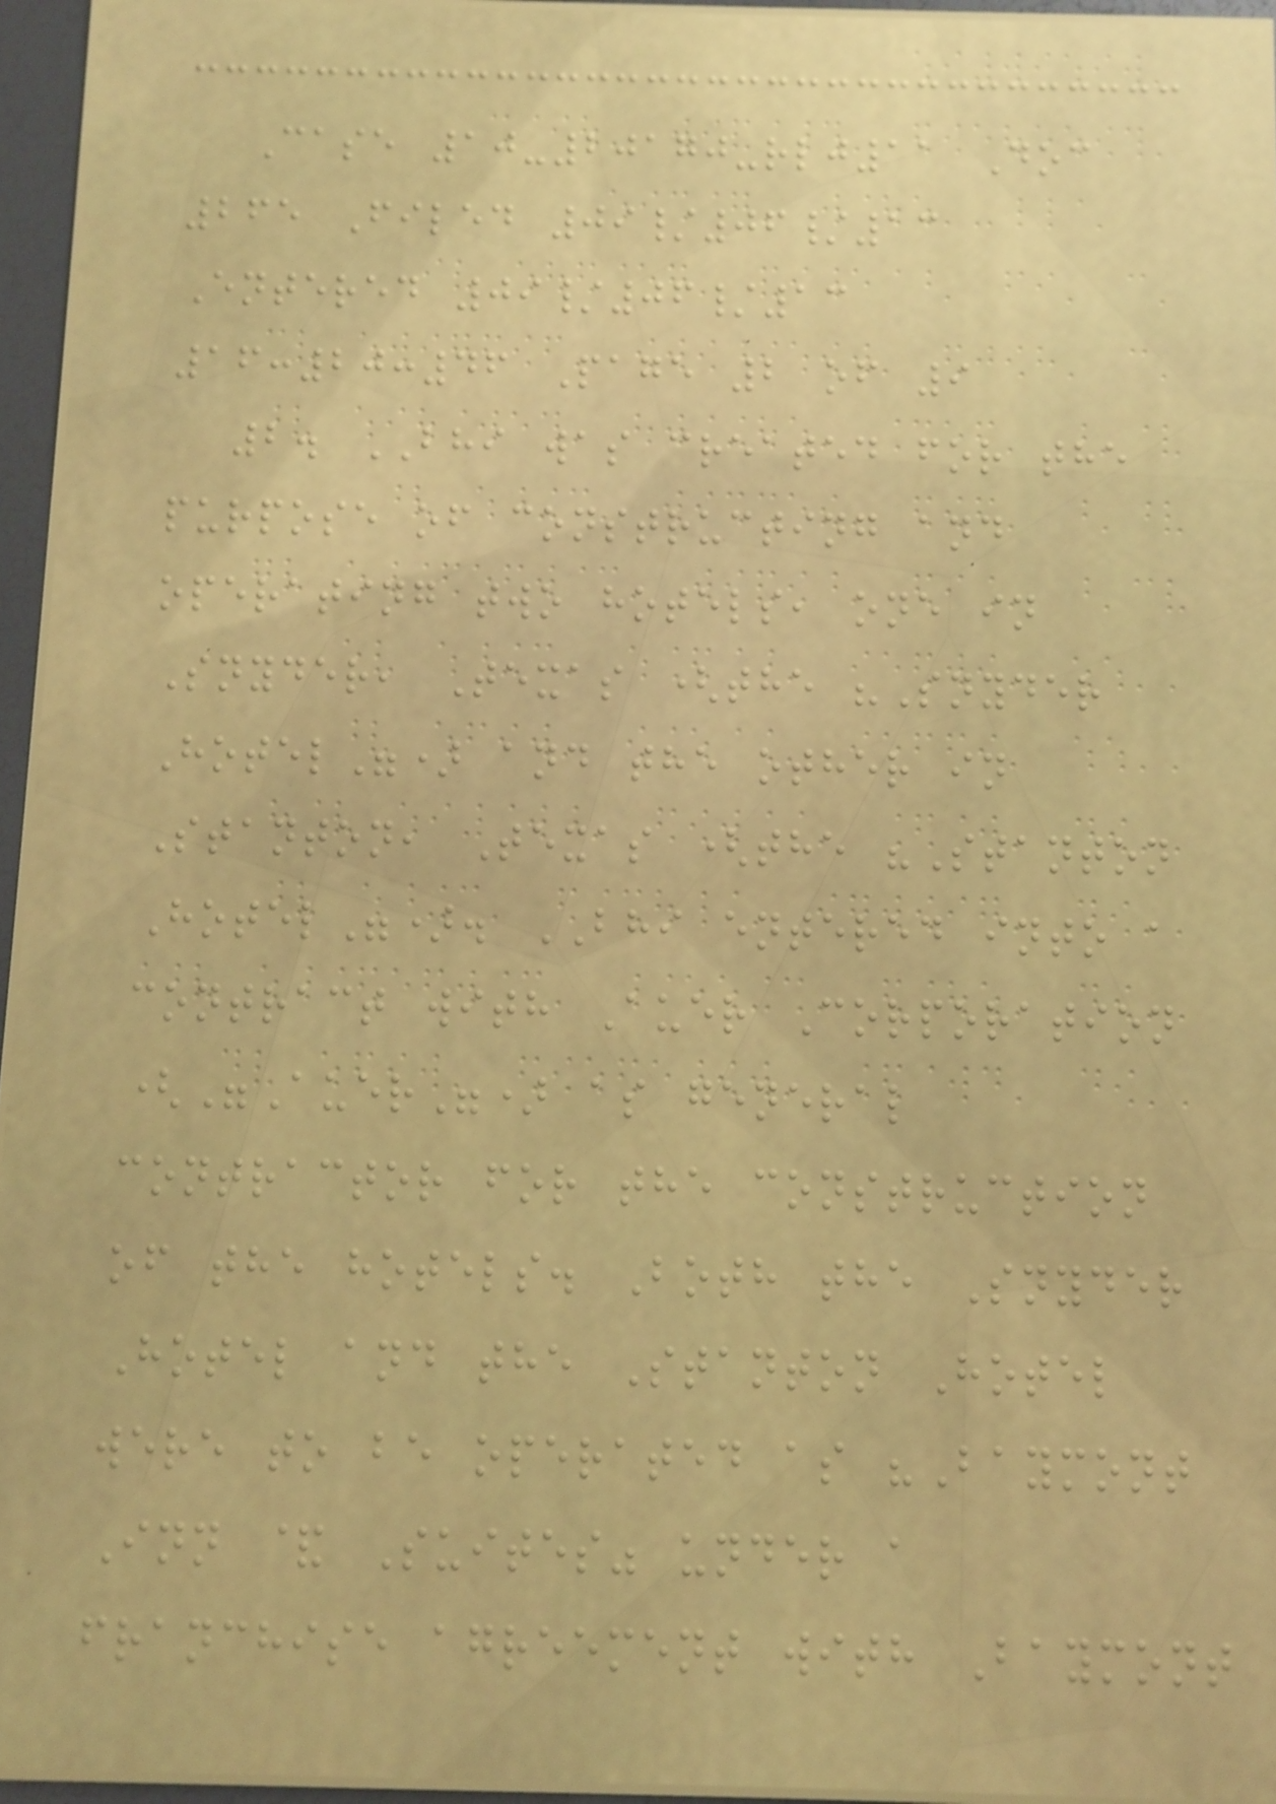Case 10-20170-rlj11 Doc
265 Filed 09/06/13
Entered 09/06/13
16:20:46 Page 2 of 9
2. BHI was created for the
purpose of constructing and
operating two hotels, one in
Snyder, Texas (the "Snyder
Hotel") and the other in
Stanton, Texas (the "Stanton
Hotel"). BHI entered into a
contract with Auer Corporation
("Auer") as general
contractor for the construction
of the hotels. Both the Snyder
Hotel and the Stanton Hotel
were to be operated as "Baymont
Inn & Suites" under a
franchise agreement with Baymont
